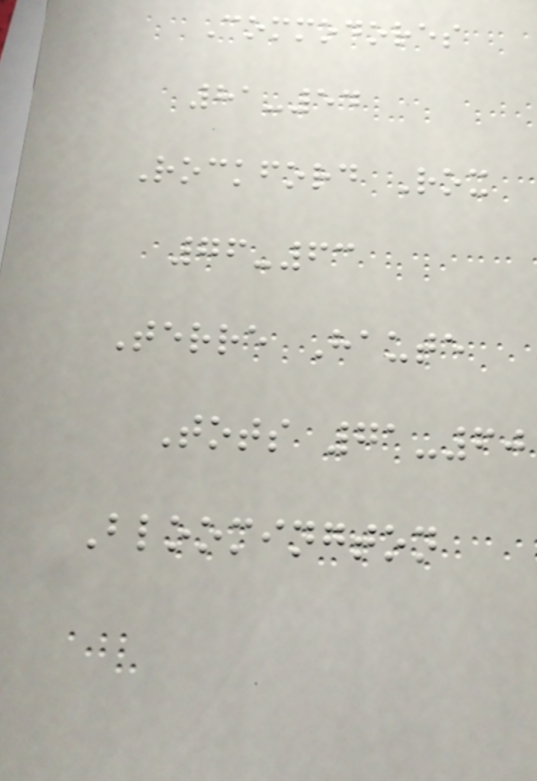Commodores
81-54
Rockford Rox
76-63
Terre Haute
Tots 71-60
Bloomington
